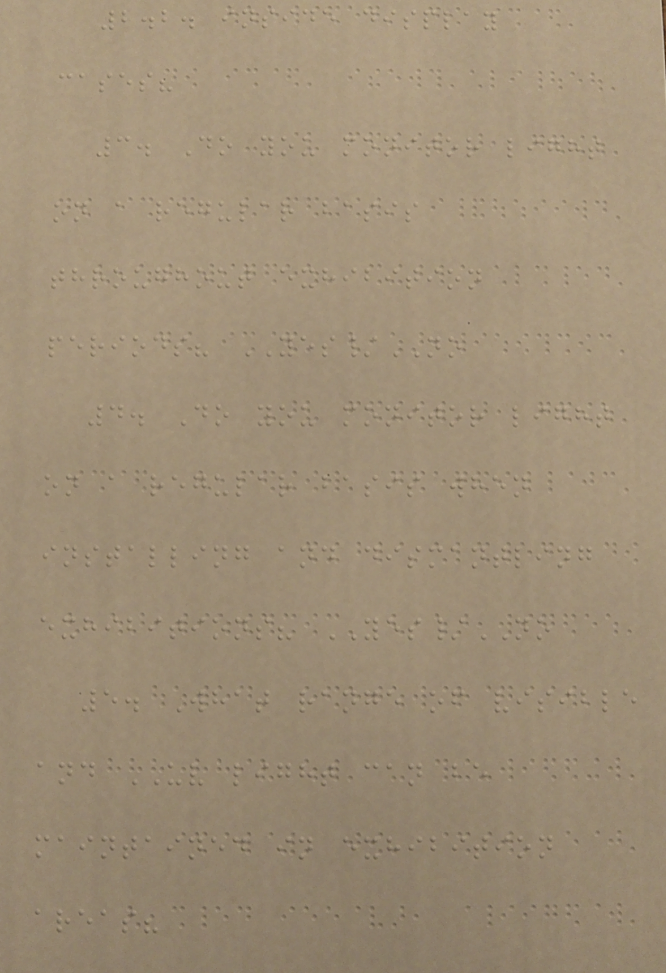2.2. inside display
cases?
3. Do you monitor light
on a regular basis
throughout exhibition
periods? YES/NO
4. Do you monitor light
on a regular basis when
installing and dismantling
exhibitions? YES/NO
5. What range of visible
and UV light can be
maintained in exhibition
areas?
